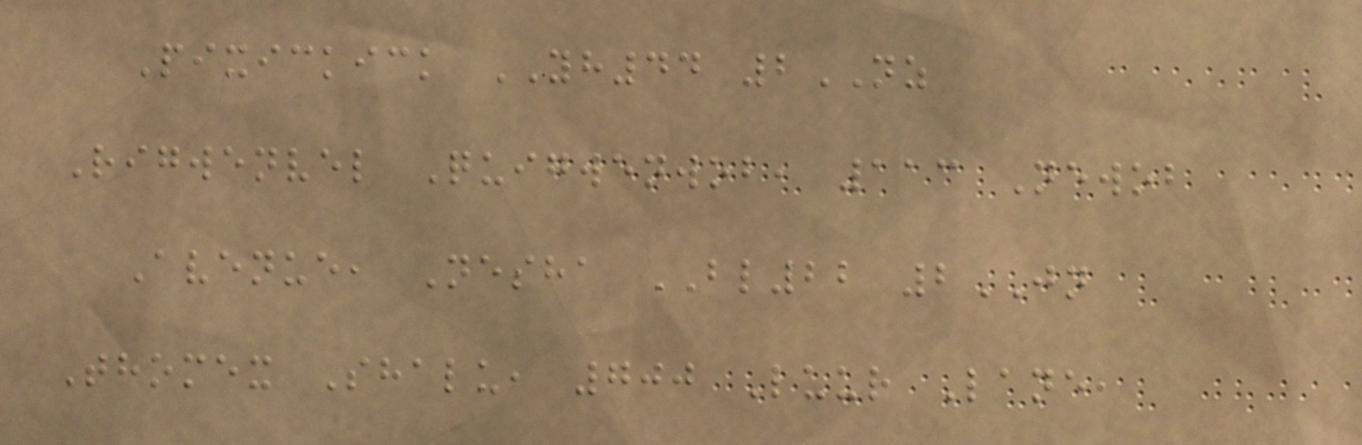Pixickick YH44 2NZ
Rigwenvel Quigwenwob, 113 Newob
Avenue, Nesha BL22 2JN
Thomex Shalu, 700 Luur Lane,
